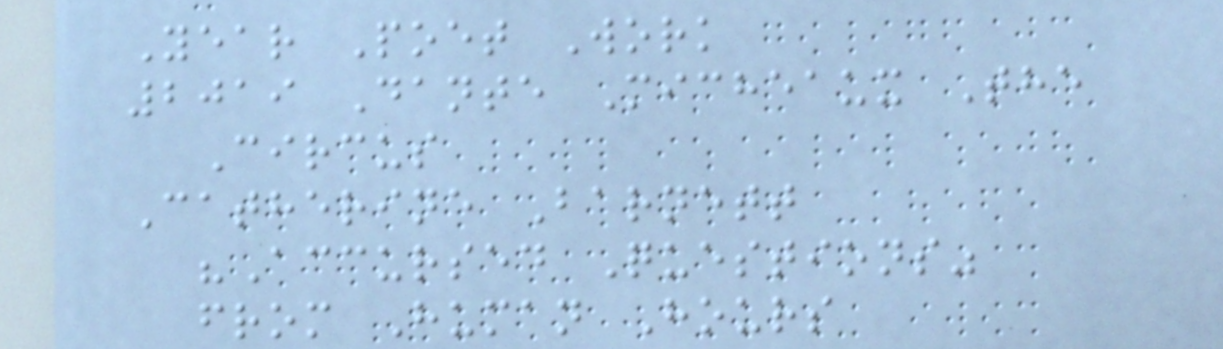Year Poet Work
2019 Dante Micheaux The
Circus
Catherine Barnett
"Accursed Questions"
from Human Hours
